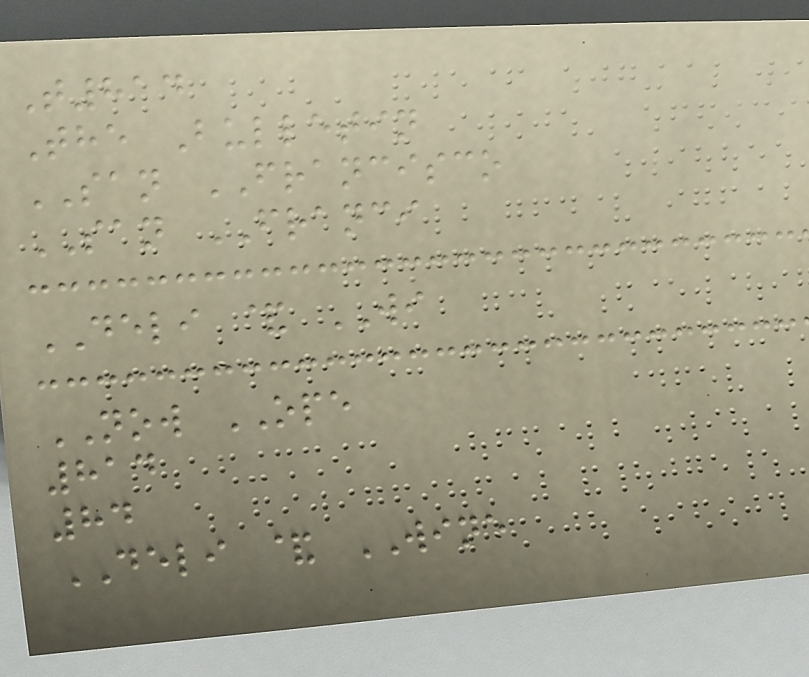T814
The Bulletin
SAN FRANCISCO
SAN FRANCI
DELI & WI
NOW OPE
814
84
DELI & WINE
